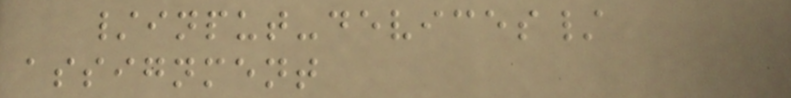/input-devices/
assignment
